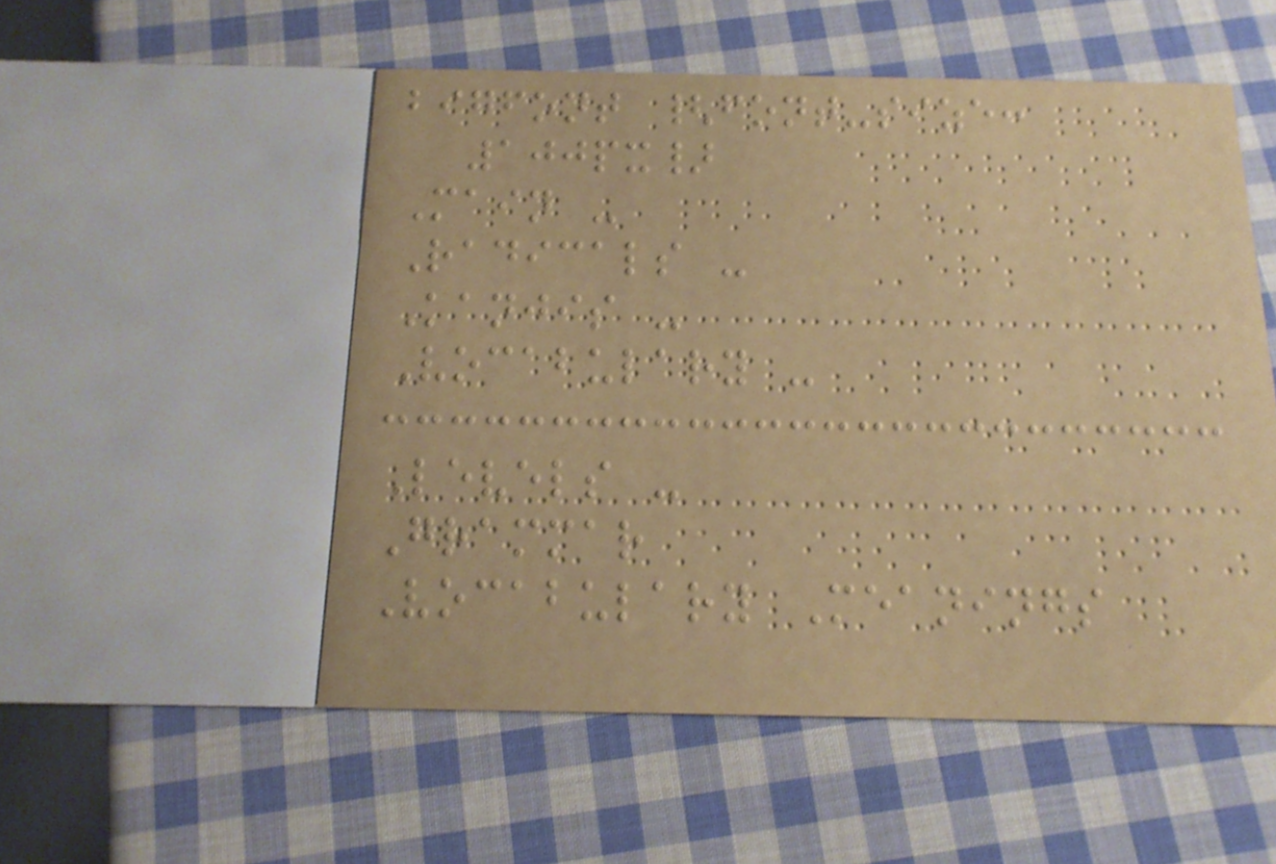bigfont {font-size:
100px}
Main -
Radicals -
Kanjis -
Vocabulary -
Levels -
Grammar
Vocabulary Meanings
